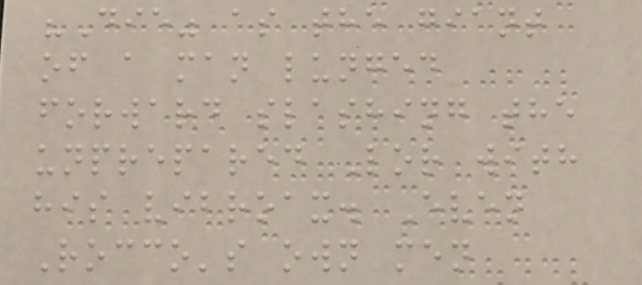"Die" as the giant
of a man lunged
forward slashing the
unprepared Lor with
his vibroax. Even
Rocco's own men
